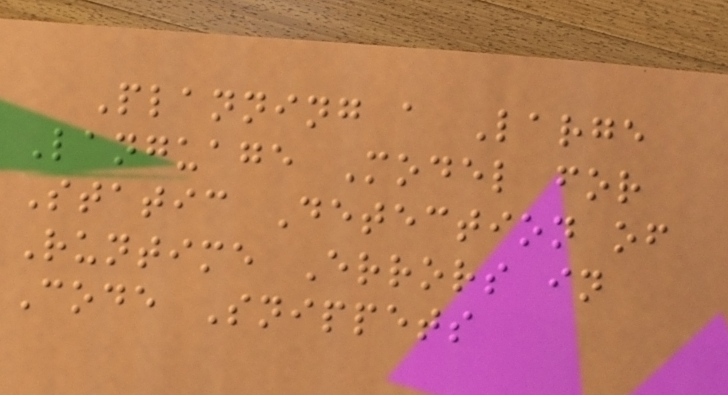Planning a Large
Language Model for
Static Detection of
Runtime Errors in
Code Snippets
